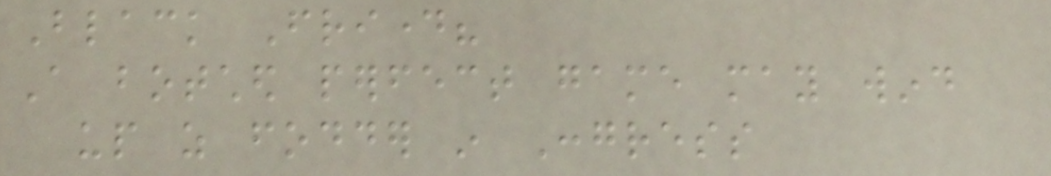Black Friday?
A botched perfect game may wind
up as fodder in Congress
